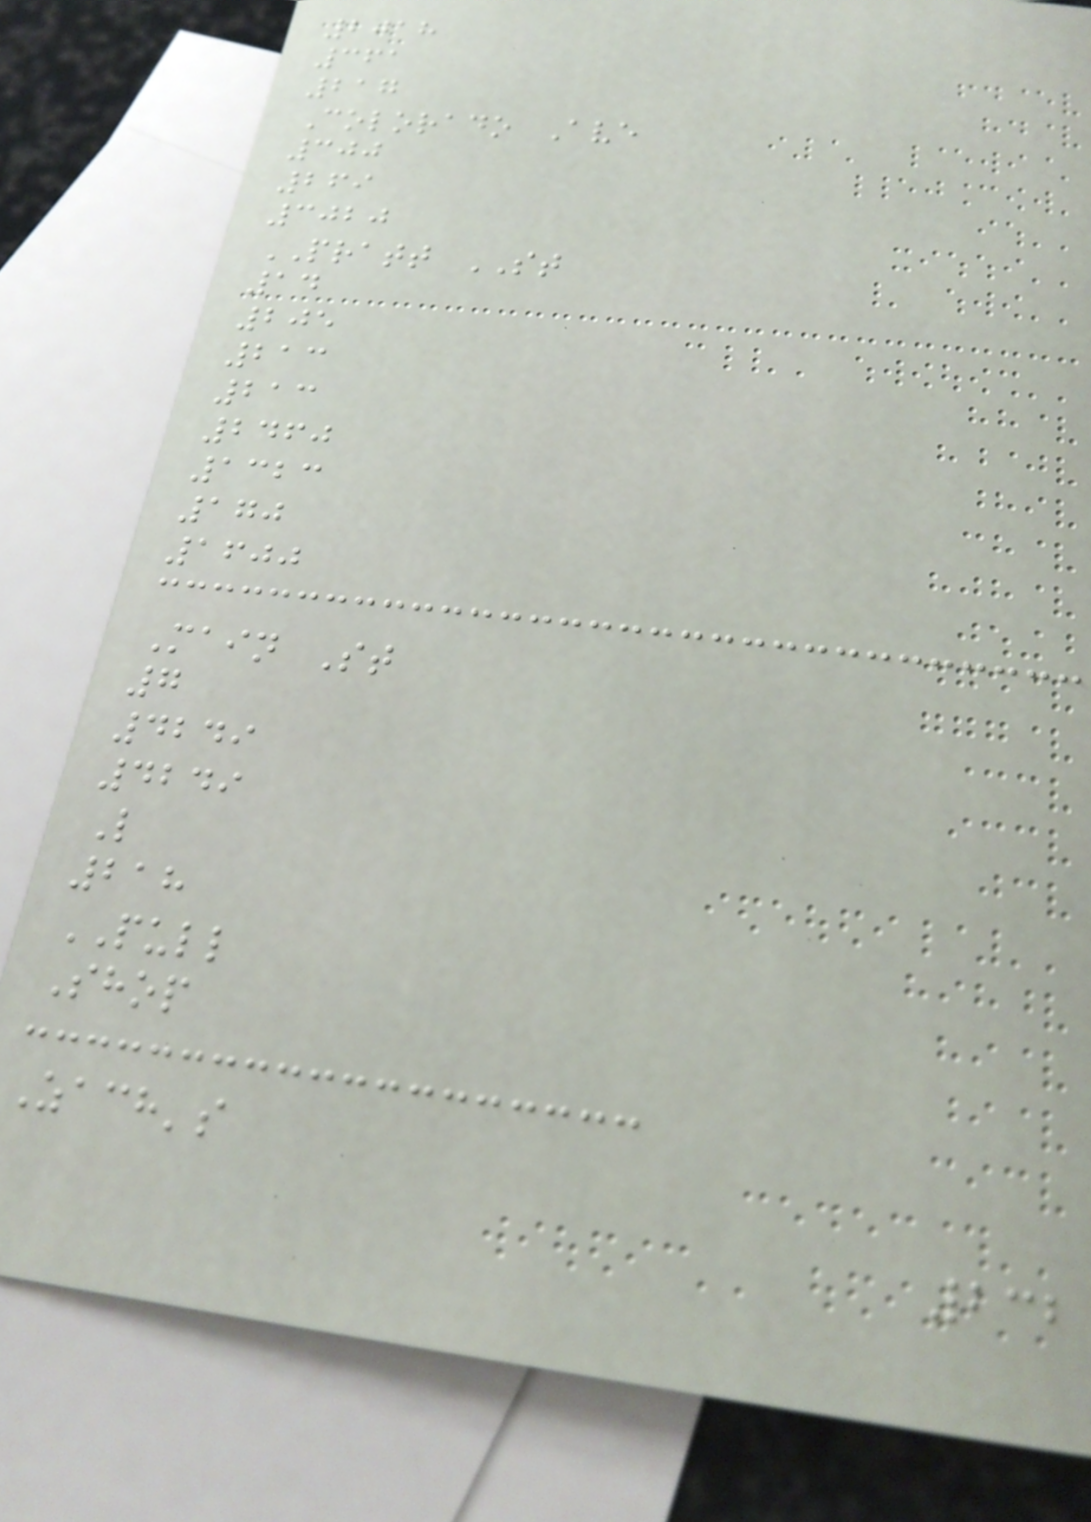2018
361
217
Colorado Ave
300
269
3020
PRATT ST
14
205
213
213
2460
1323
170
1600
Main St
7
4249
4249
L
218
PULL
Shop
Zach's
232
